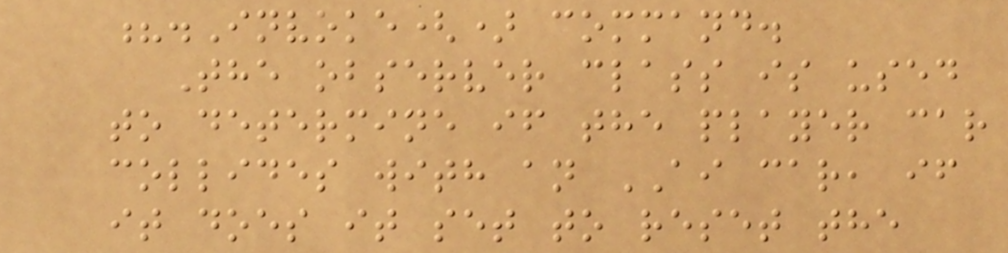?.Invoke() command.
The observer class is used
to determine if the player car
collides with an AI car, if
it does it set to reset the
